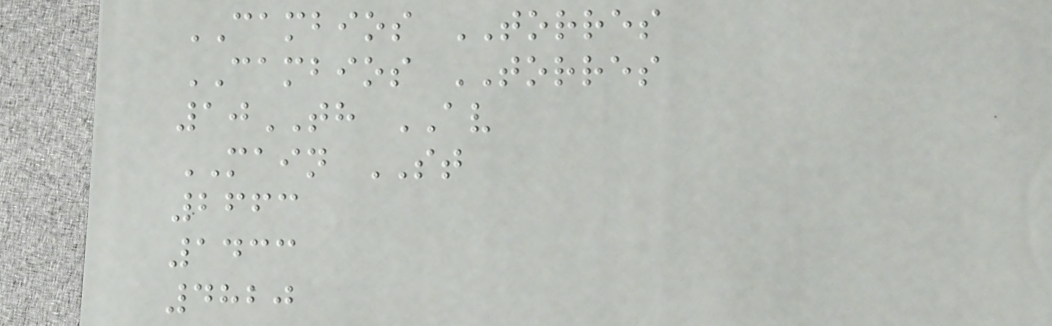CAMBIOS TORRES
CAMBIOS TORRES
10TH AV
MAIN ST
2663
1433
4820
